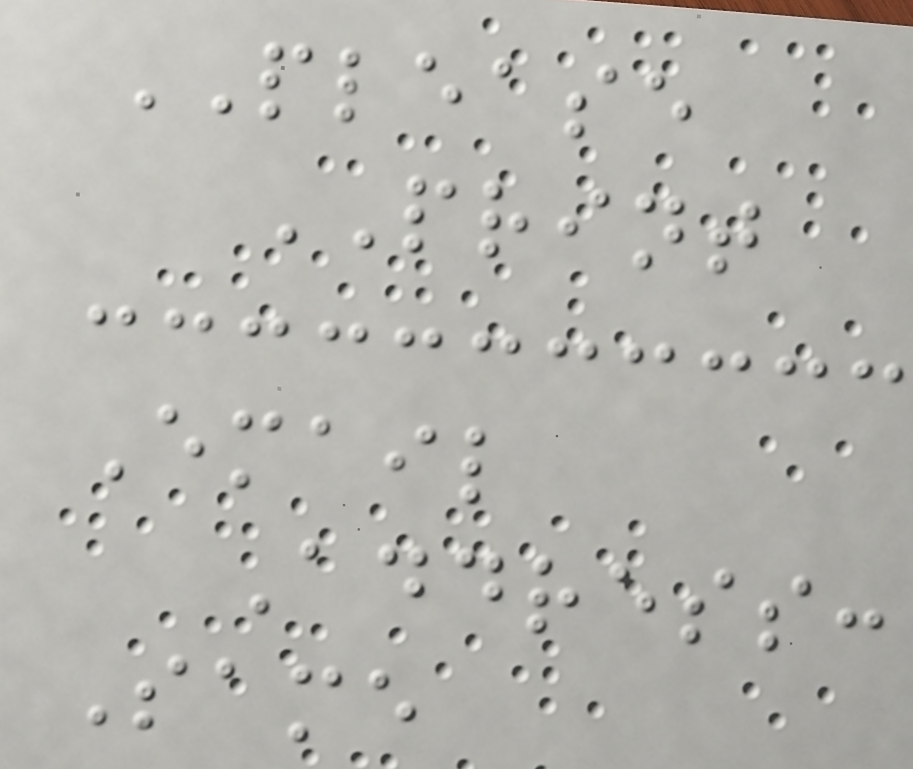PLEASE
PRINT
Email
Address:
Same
